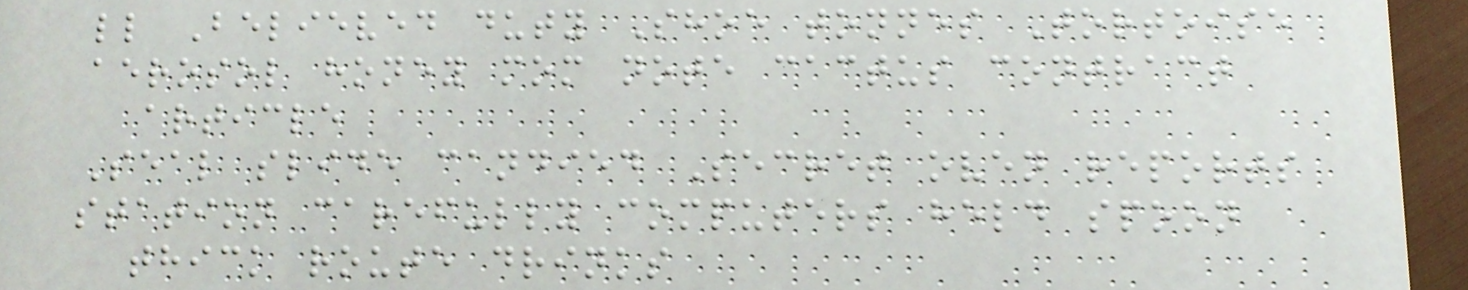ll Believed duty Shoe tonnes Tortoise
aerosol honey mom note cactus contract
article
Seal slide candied Secret oven reports
station carefully computers held spoon
thick route drinks
